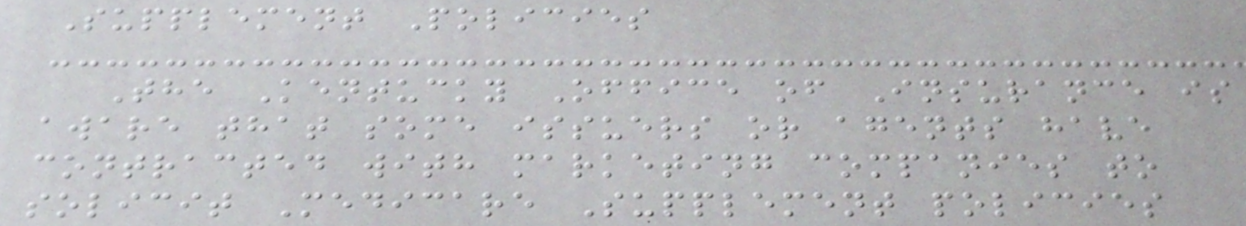Supplement Policies
The Kentucky Office of Insurance is
aware that some issuers or agents have
contracted with marketing companies to
solicit Medicare Supplement policies
